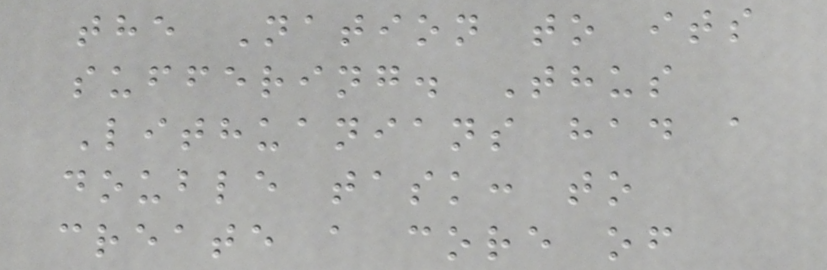the Nation to its
suffering. Thus
Lithuanians had a
double task: to
create a core of
